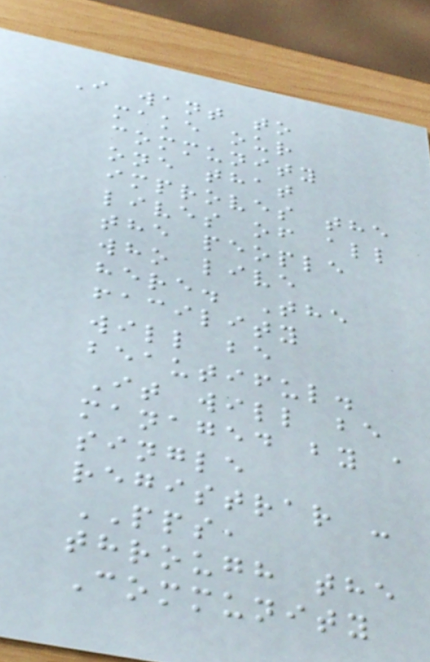I want to
make our
community
one that
improves the
lives of all
the people
who live
here. The
facility
will be
beautiful.
It will be
managed by a
single
registrar -
PPS,
through the
Community
